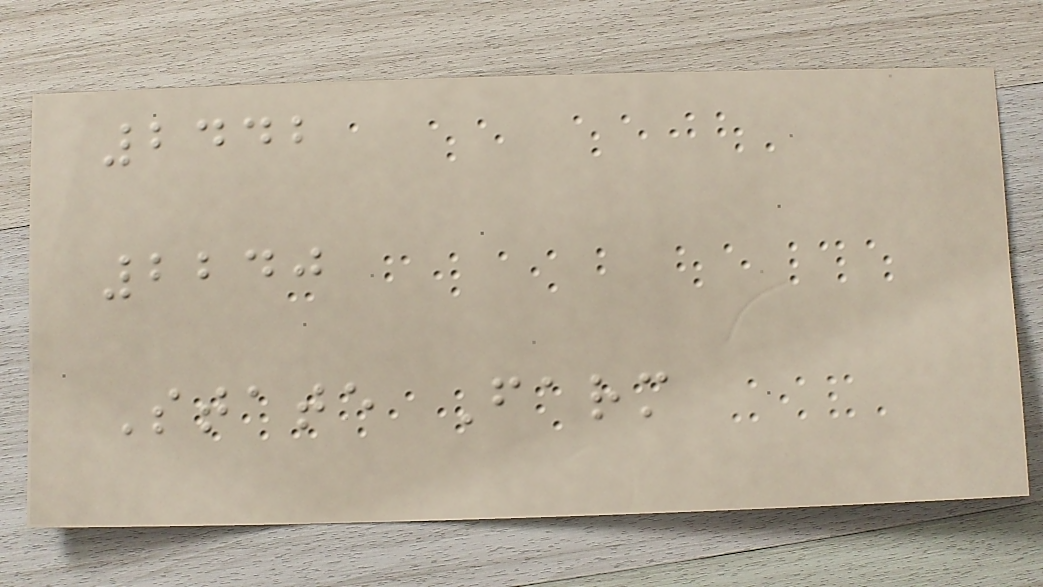2442
2240
State Farm
